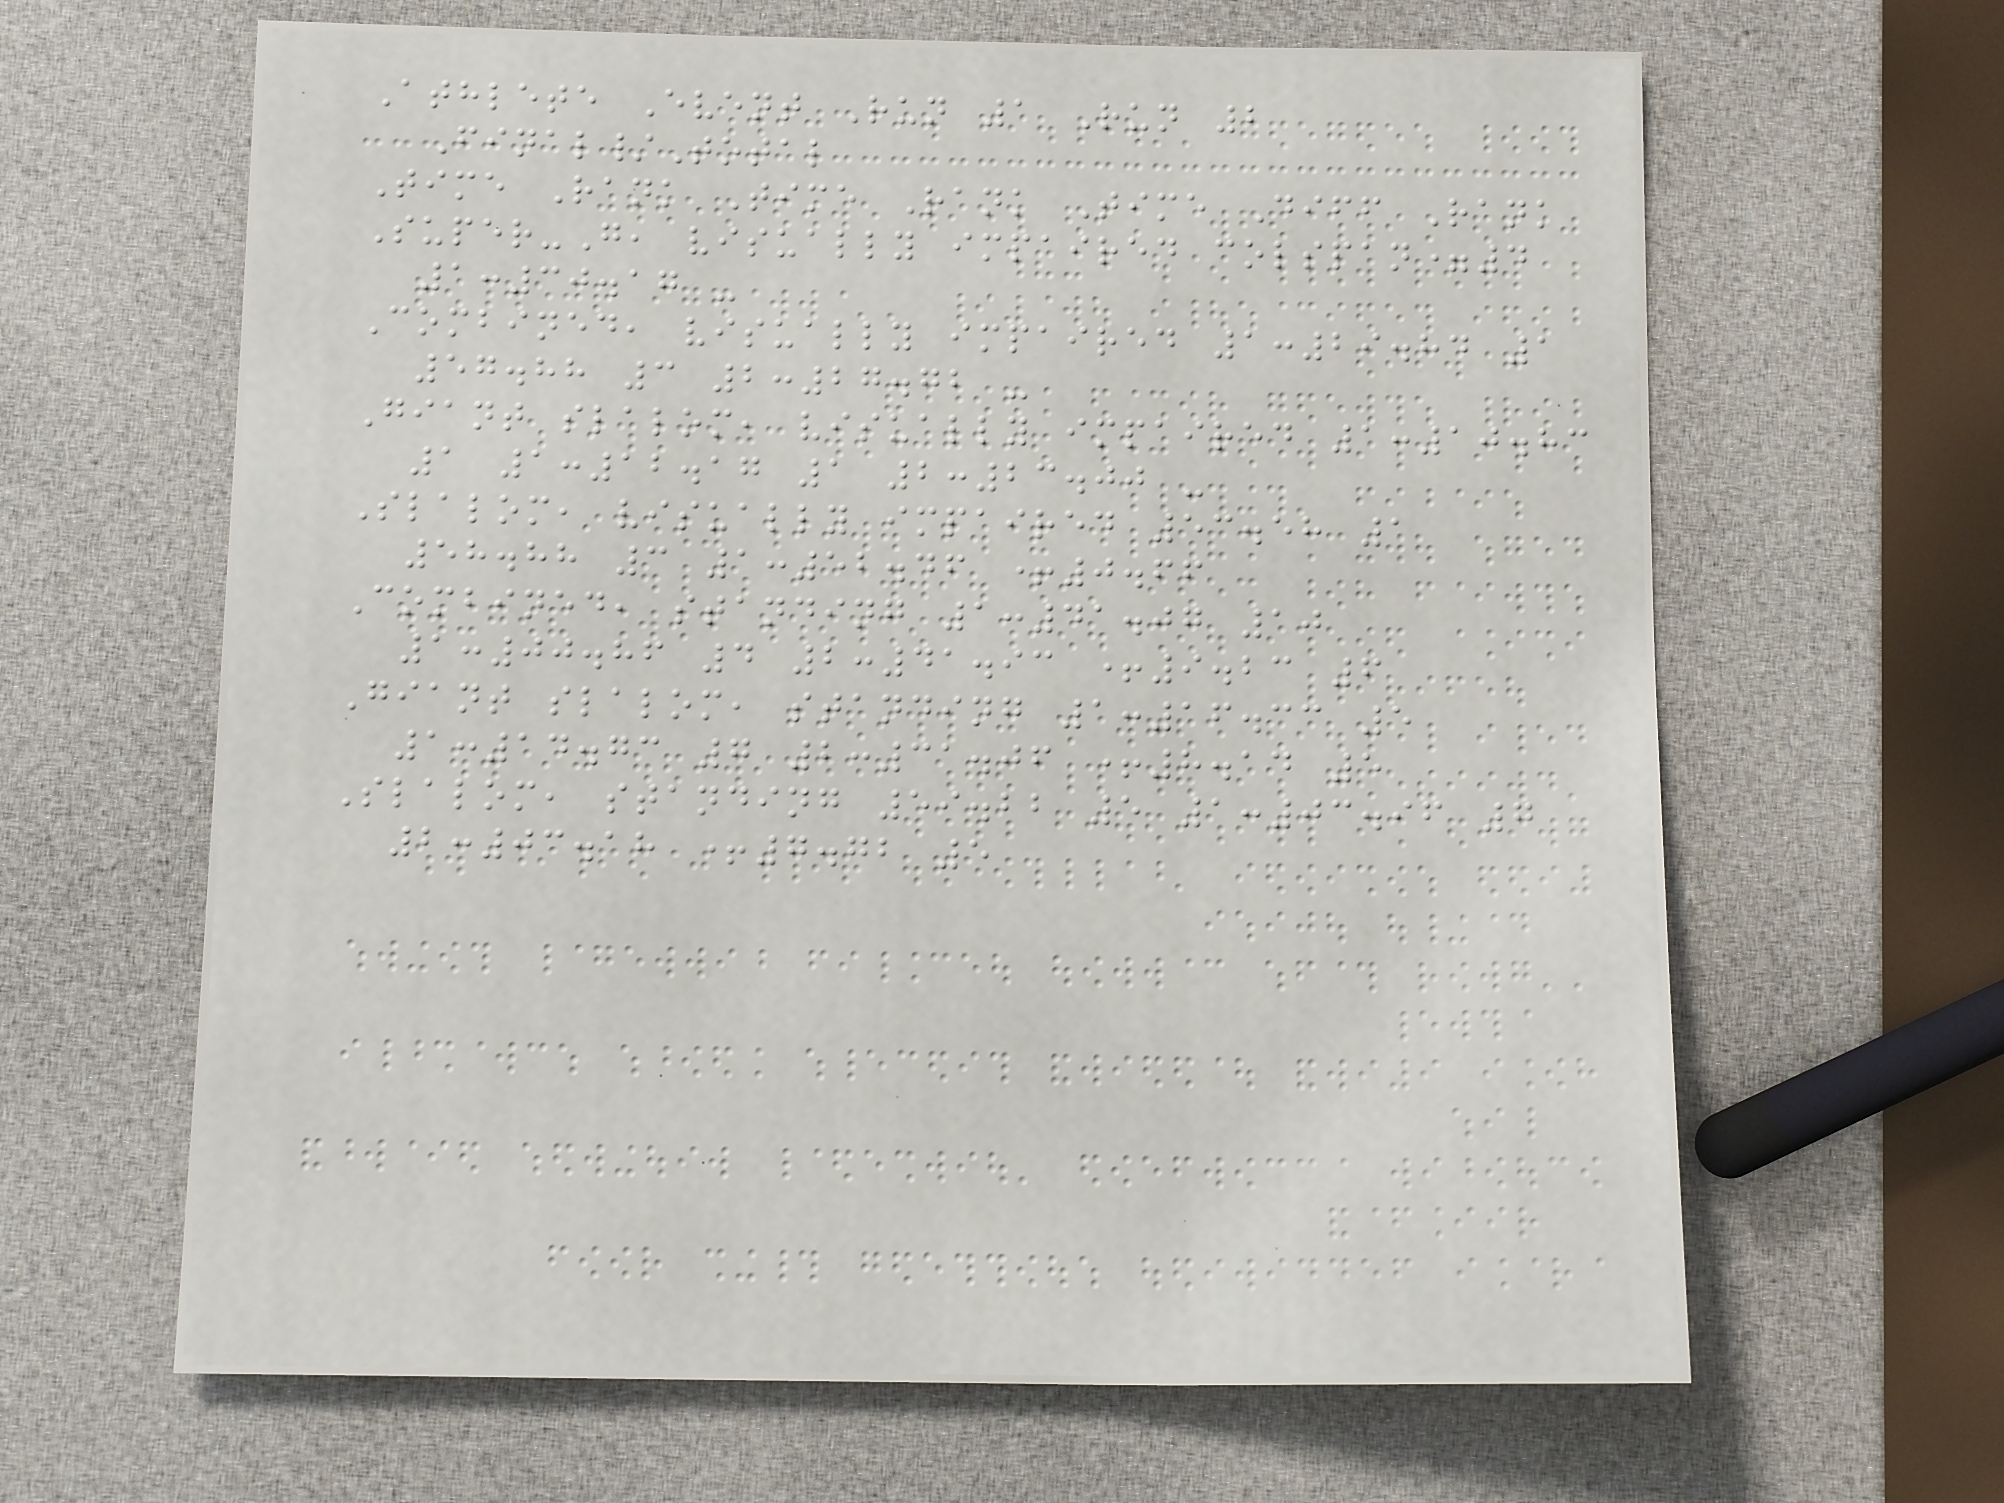Athlete Event Run 1 Run 2
Final/Total
Time Rank Time Rank Time Diff Rank
Super-G, visually impaired colspan=4
1:30.17 -
Combined, visually impaired 1:29.84 1
57.88 3 2:27.72 -
Giant slalom, visually impaired 1:10.83
1 1:12.17 1 2:23.00 -
Slalom, visually impaired 53.58 1
58.88 3 1:52.46 +0.66
Combined, standing 1:41.07 10
1:00.86 4 2:41.93 +9.23 6
Giant slalom, standing 1:16.33 5
1:14.73 7 2:31.06 +8.14 5
Slalom, standing 59.22 5 1:03.96 7
2:03.18 +7.72 5
